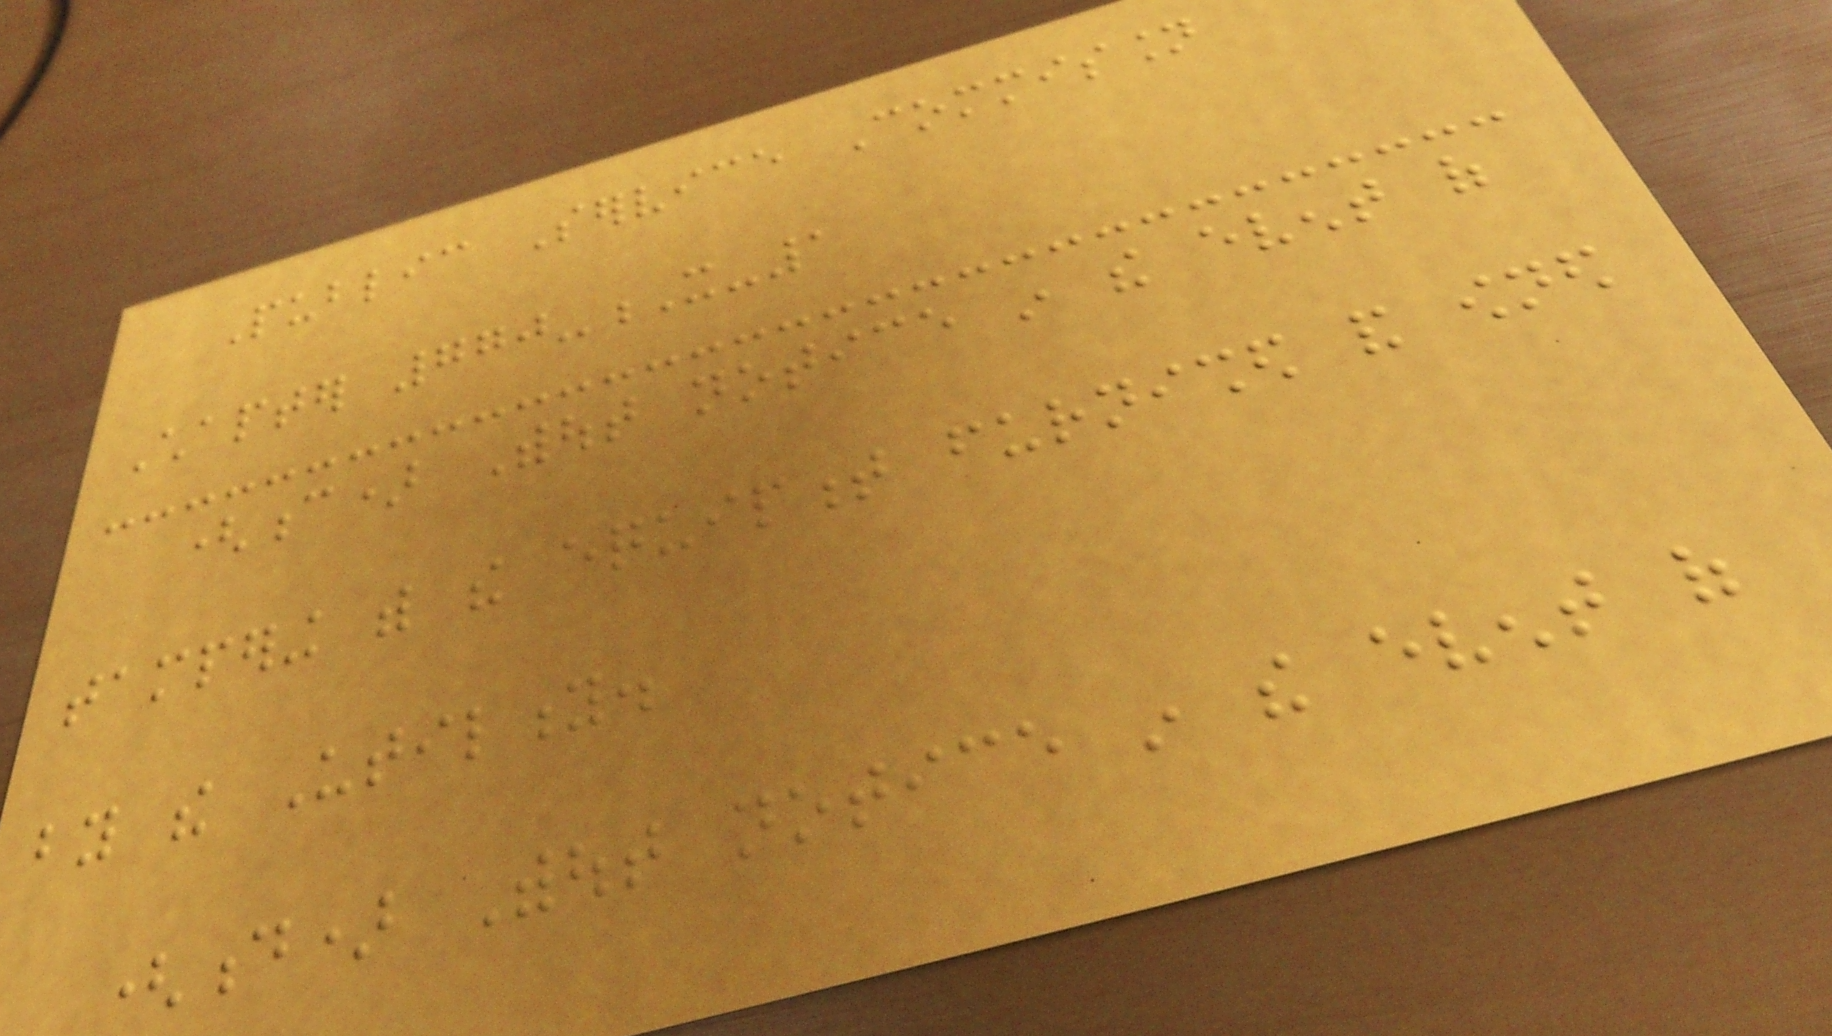Public Service Commission
Chapter 770-X-1
(c) Without notice in the event of
tampering with the equipment furnished and owned
by the Utility.
(d) Without notice in the event of
